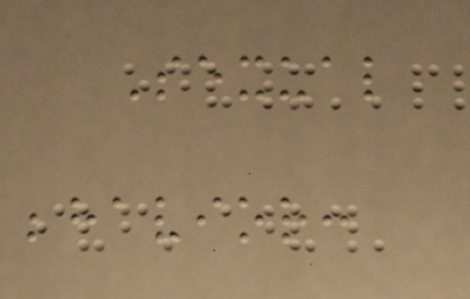Sexual
behavior:
